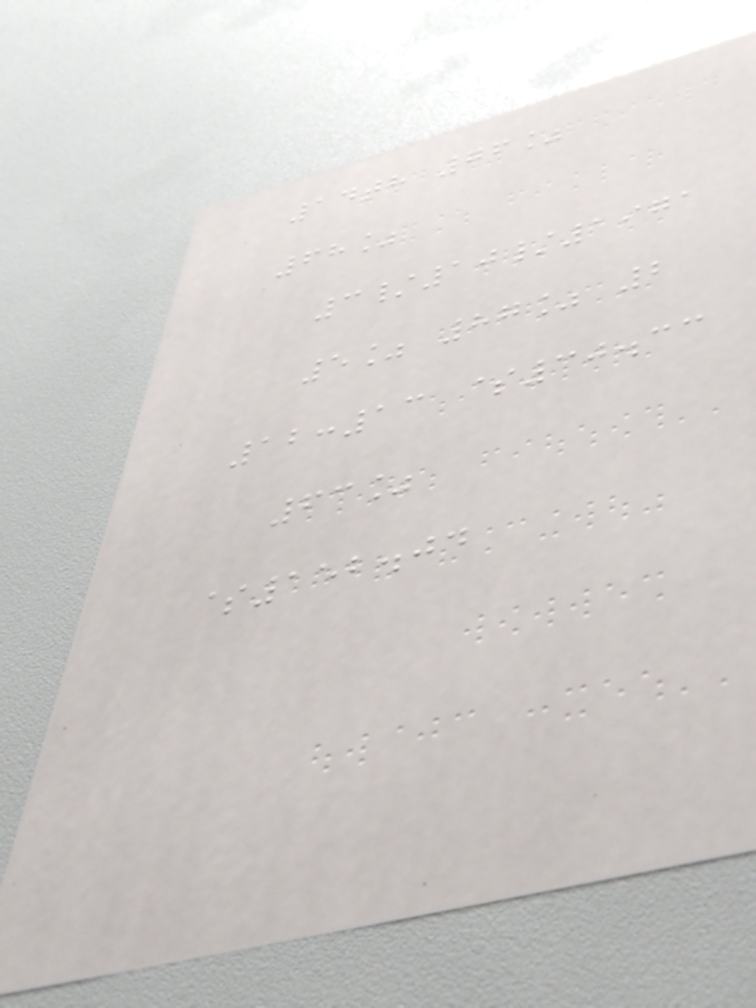14th 76%
68%
3/10/1971
5% 87% 2
12:13 $30.33
63%
$152.04
